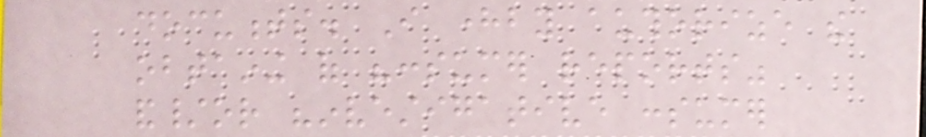documents. I hereby authorize the
obtaining of "consumer reports"
and/or "investigative consumer
